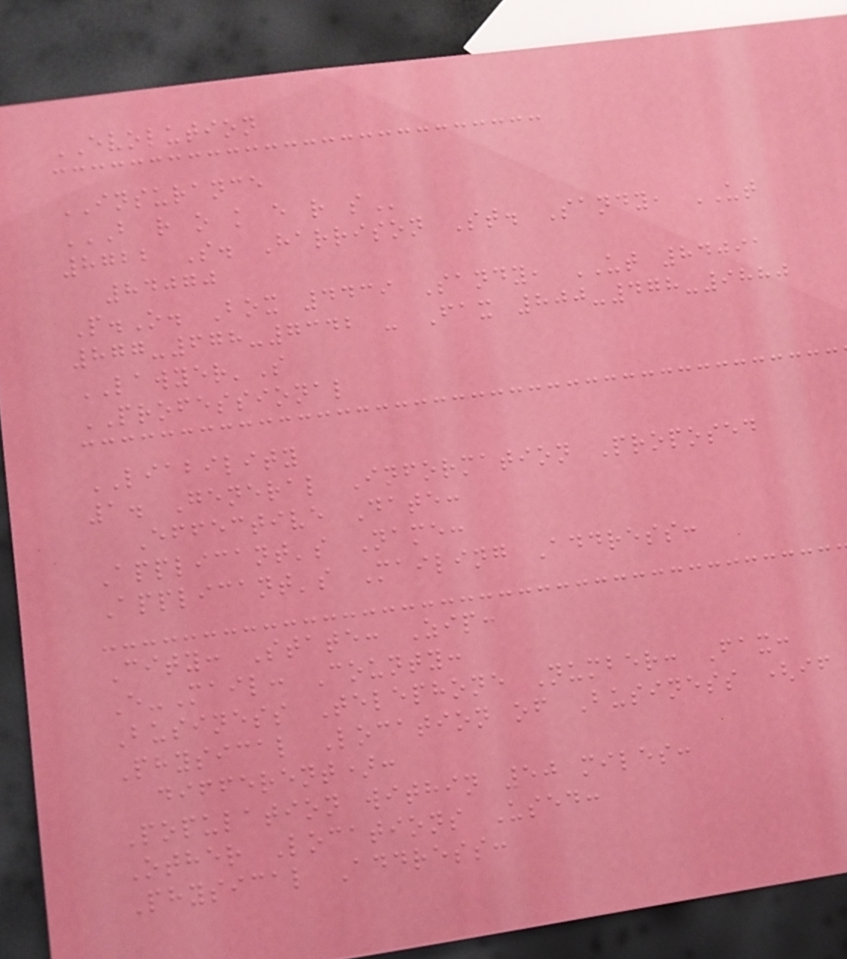EVOLUTION
INSURANCE
B R O K E R S
8722 S. Harrison St. Sandy, UT
84070
P.O. Box 4439 Sandy, UT 84091
877-678-7342 - Fax 800-478-9880
LAWYER'S
PROFESSIONAL
LIABILITY
1. General Information Proposed
Effective Date:
Applicant's Name:
Applicant's Mailing Address:
City: State: Zip:
E-Mail: County:
Business Telephone Number: Fax:
Physical Location of Business (if
different):
Population within 50 miles:
Other Locations Used:
Physical Address:
